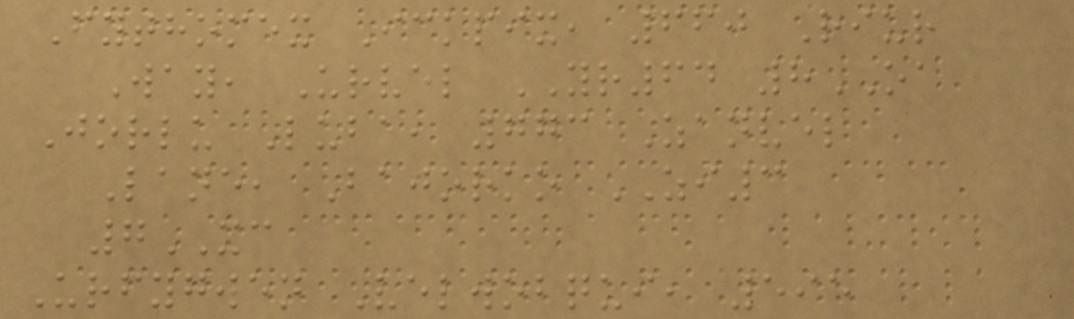Fythomex Ickpix, 660 Riur
Way, Urvel YR64 8OA
Jorlu Luba, 773 Zanvel
Lane, Bajorko ZI3
7XC
Urfygwen Velwobqui, 595
